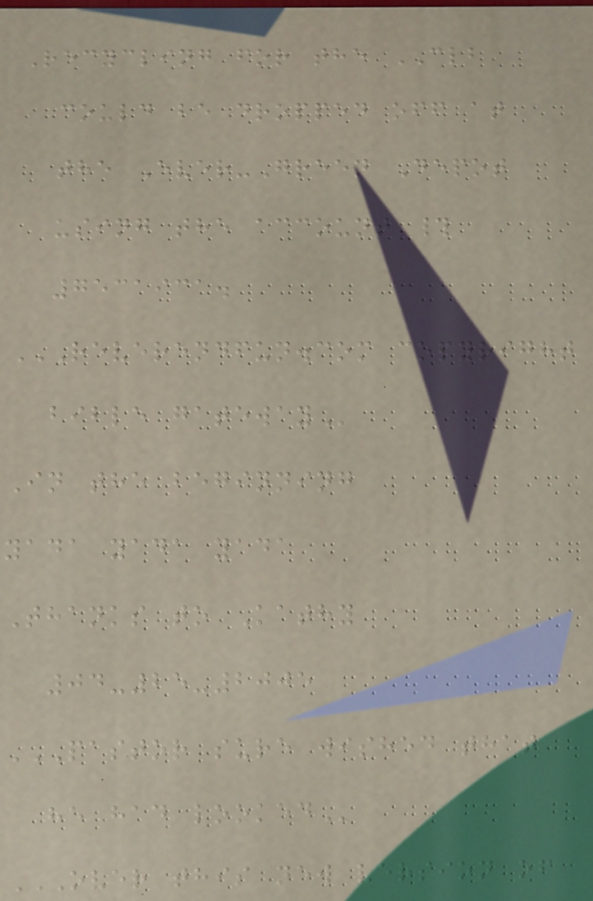Recycling for the CLB
could be dropped off at
the Ever-Green Depot
using the account #
7531931.
REVERENDFUN.COM COPYRIGHT
BIBLE GATEWAY
In the beginning
yada yada yada
Thanks to Kathy
04-25-2005
PASTOR SURE WISHED THAT
HE HAD LOOKED
OVER THIS NEW VERSION OF
